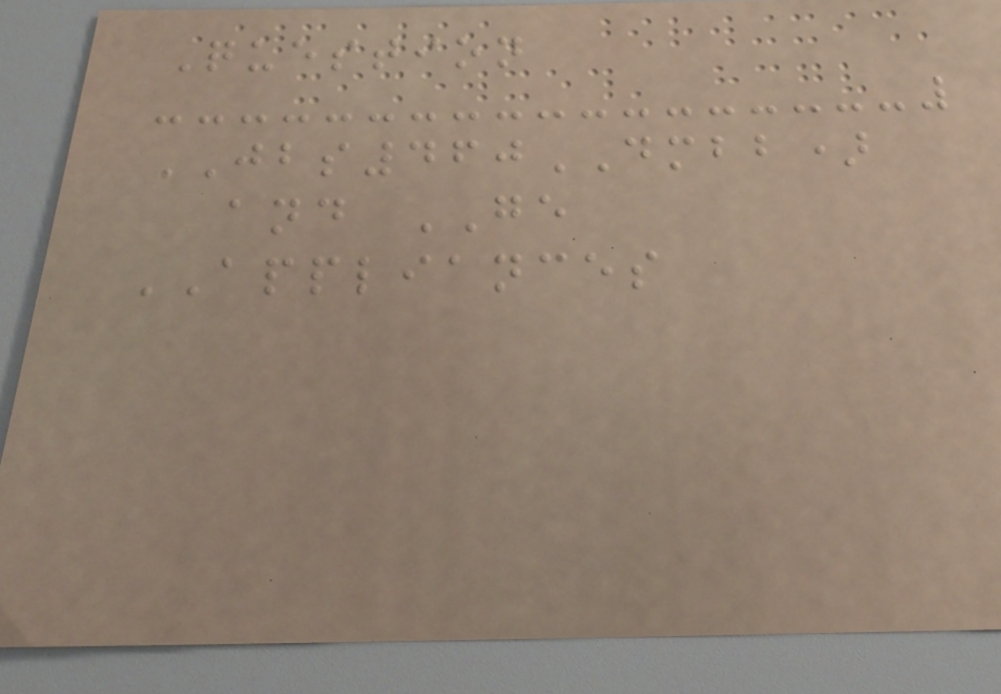Question
JBS460DMBB)
and GE
APPLIANCES
